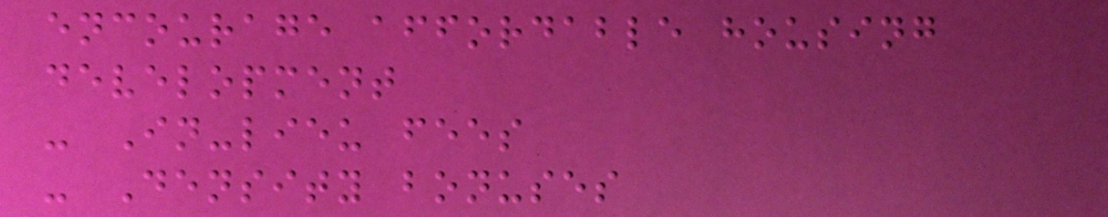encourage affordable housing
development
- In-lieu fees
- Density bonuses
